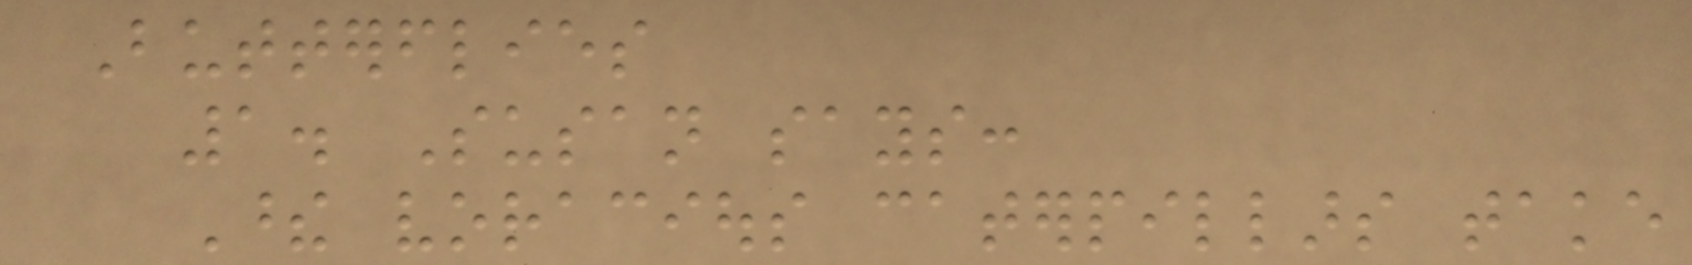Butterflies
1. Susan says:
These voracious caterpillars take
